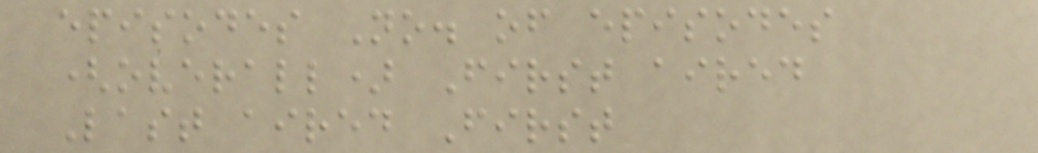episodes No. of episodes
(overall) First aired
Last aired First
